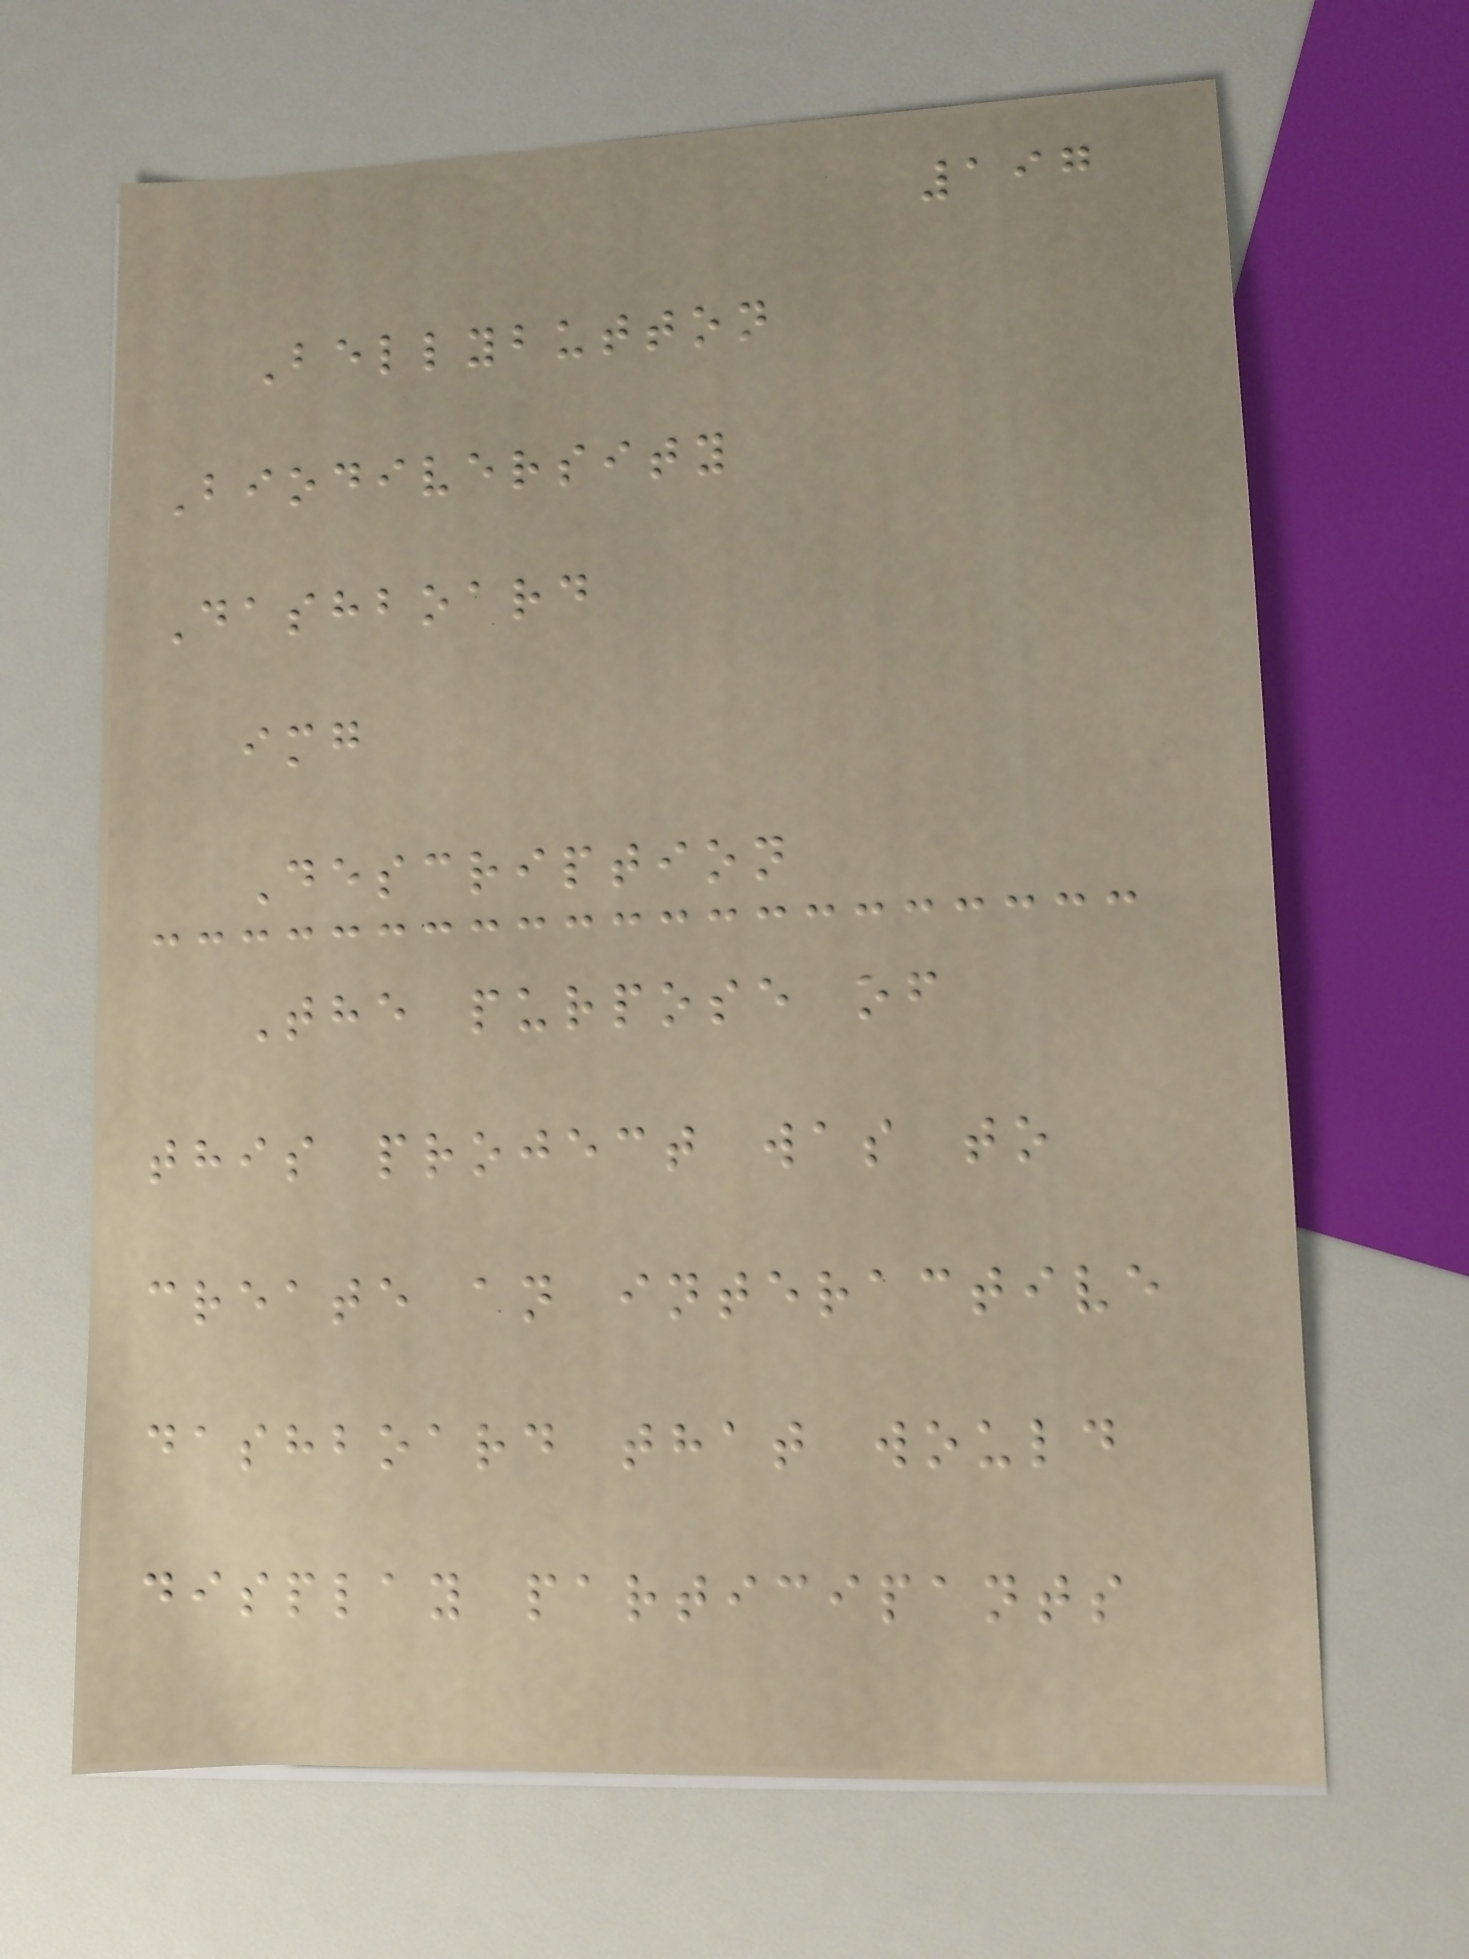197
Bellybutton
Biodiversity
Dashboard
img
Description
The purpose of
this project was to
create an interactive
dashboard that would
display participants
